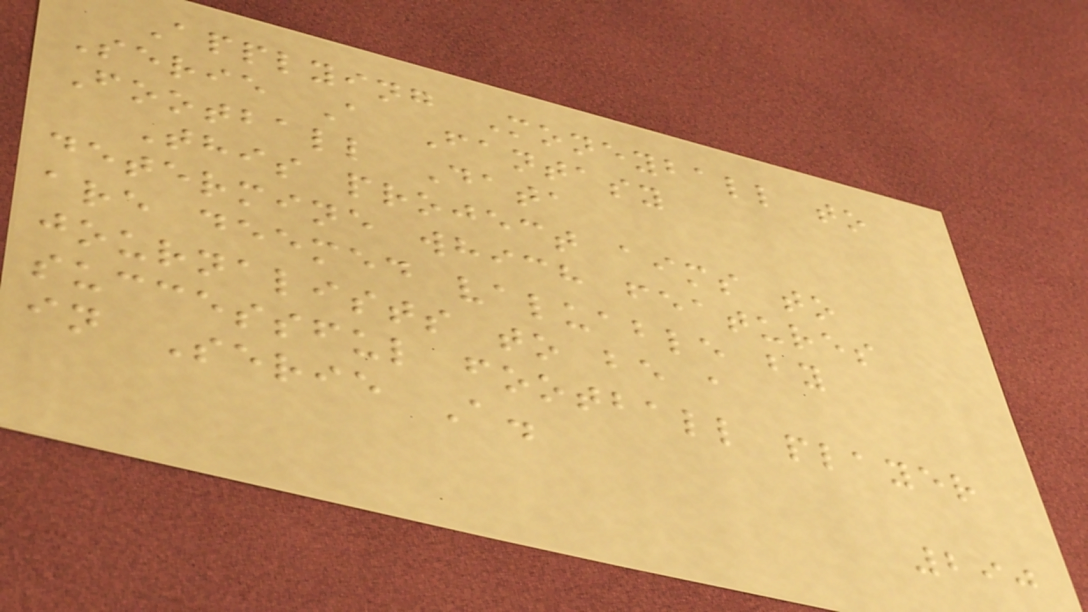Applying Moneyball to
Serie A Fantasy
Football Data
This project aims to
determine which features
are deemed valuable by
journalists to be a
successful football player
in Serie A.
290
